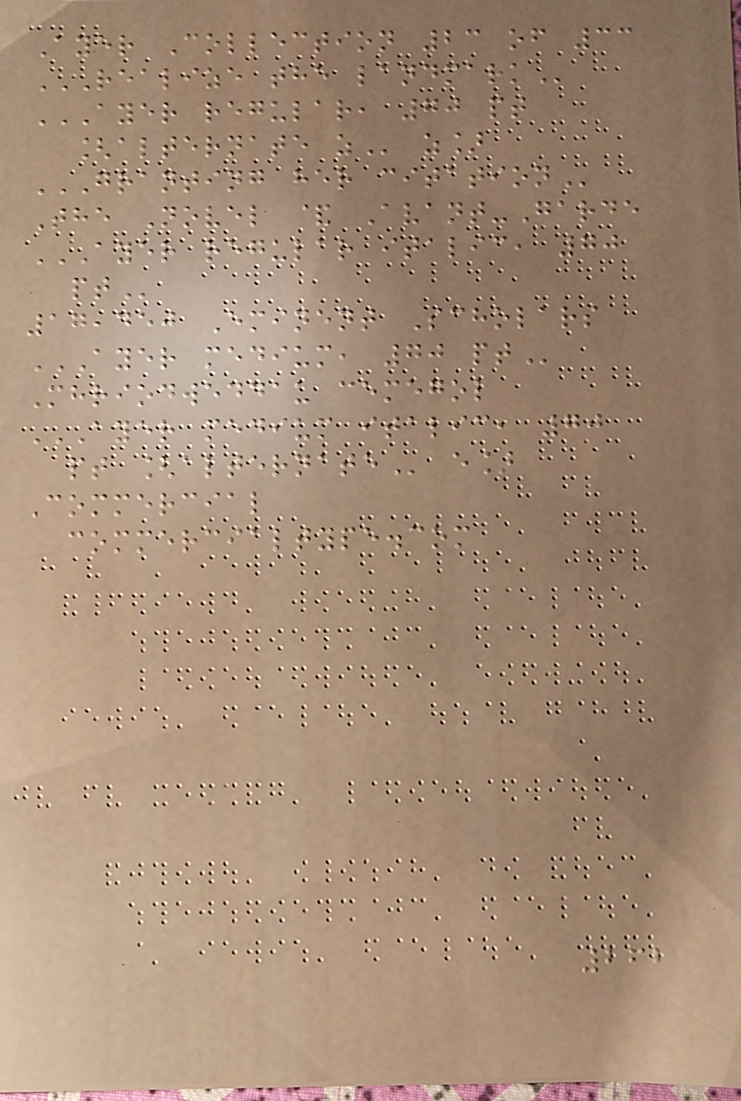Ayer Collection 23 of 33
REALIZE THE LANDMARK
AYER REGULAR, 70 PT
[ALTERNATE Z z]
GRANTING HER CITATION
The Novel & Avant-Garde
AYER REGULAR ITALIC, 70
PT
17,450 Eminent Scholars
AYER MEDIUM, 70 PT
Mhriodweddau cemegol
AYER MEDIUM ITALIC, 70
PT [ALTERNATE e]
Commercial
commercialtype.com
262
